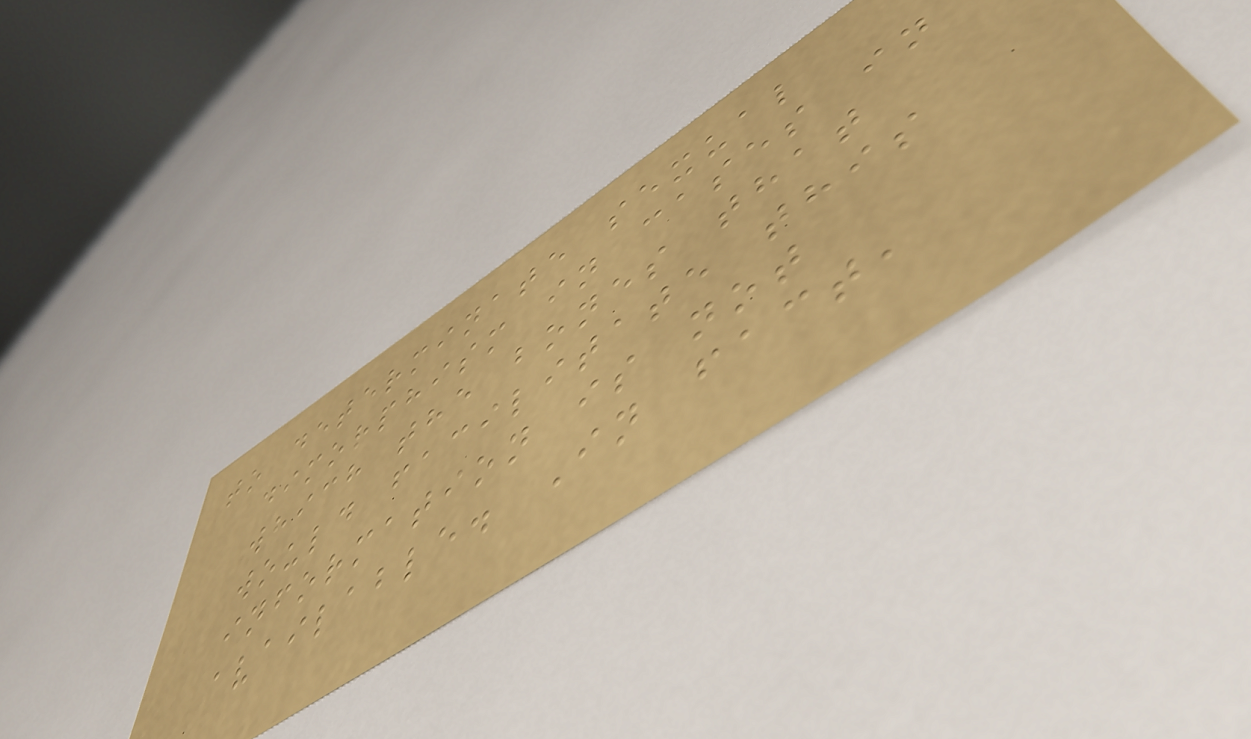to determinate sexual
dimorphism in cases in
which the bones that
would facilitate this
information is not
available. In fact,
